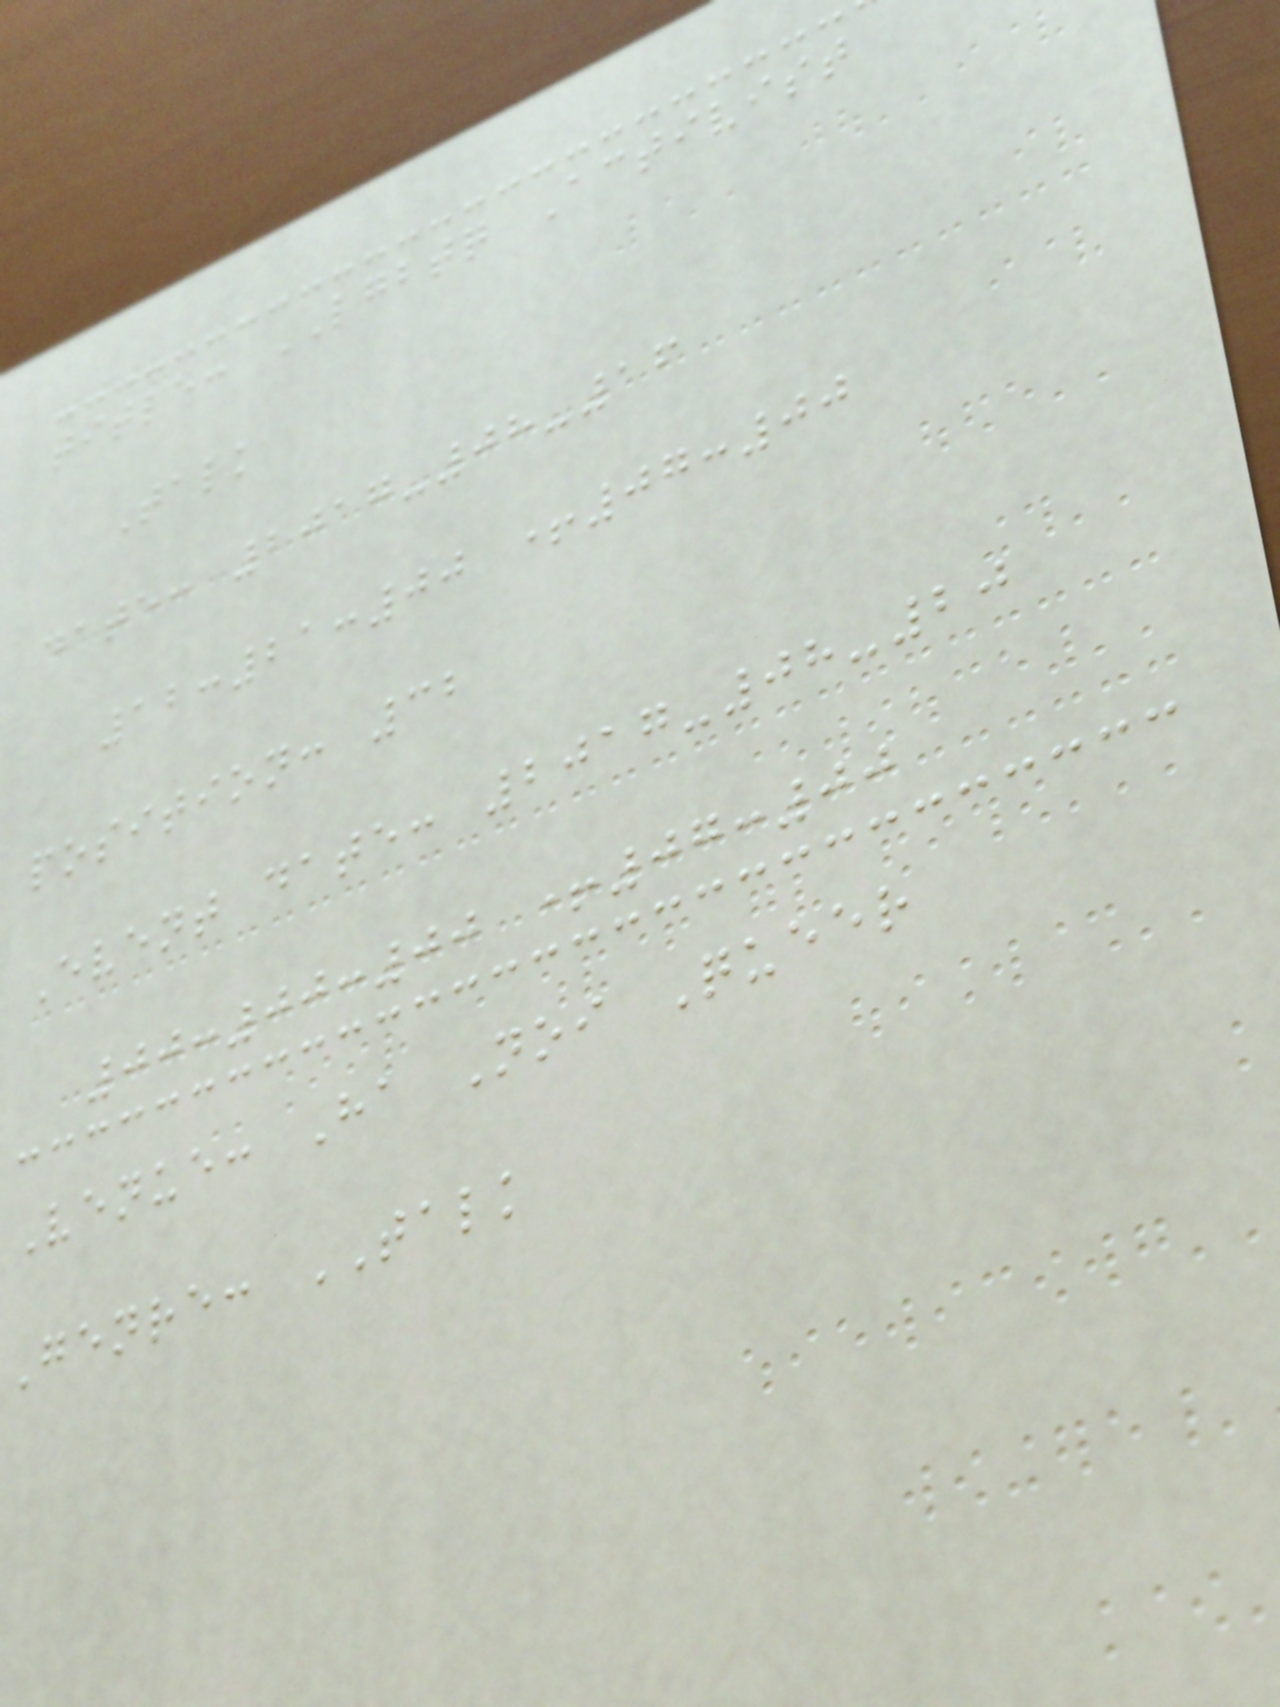title: LGBTQ Activist
Talk
date: 2017-08-16
12:21:00 +07:00
position: 32
Event date: 2017-08-20
00:00:00 +07:00
Venue: Ha Noi Queer
Genre: TALK
